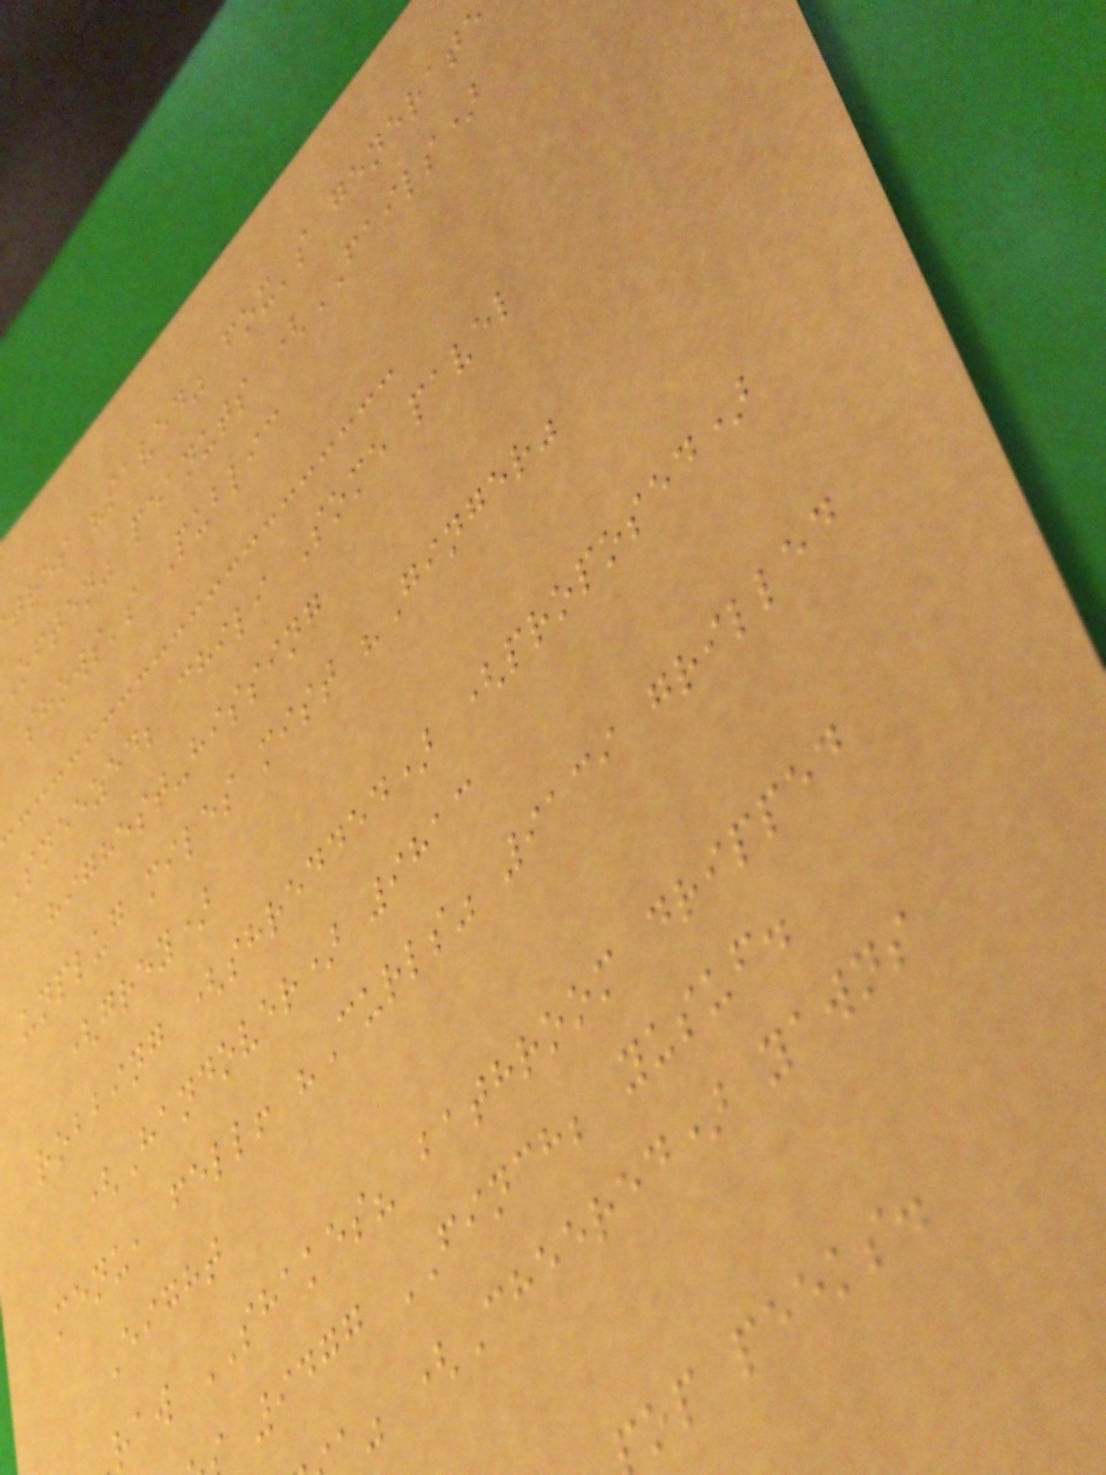tres "saved" fox's generate
often" peanuts (FAILS)
shows's Public
Sneezed; chili Some pavel
highest-hissing
unplug miles mist "Ginger"
(grey)
robbing (shredded) (proposed)
(Handover) 9813
menu, fell! "Curls" 9139 grilled
Eight
raw SHAKES? bathroom dripped
9477 FINCH; yusuf.
a" (Cheered) yawns
op peeks.
